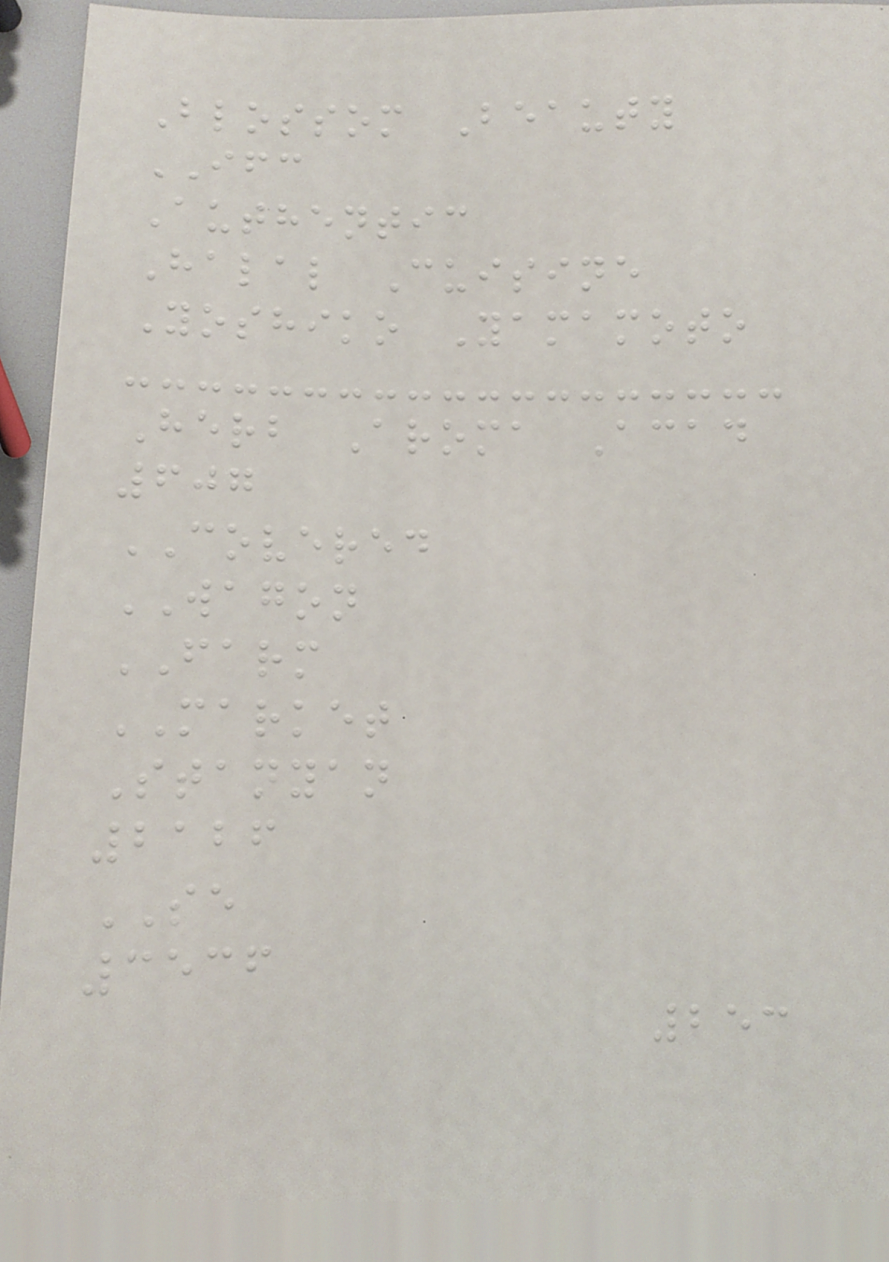Blossom Beauty
IFC
Authentic
Halal Cuisine
Yoshiko Yamamoto
Herb Aroma Acad
607
COVERED
WAGON
FARM
MARKET
Stanyan
2126
SE
3536
253
